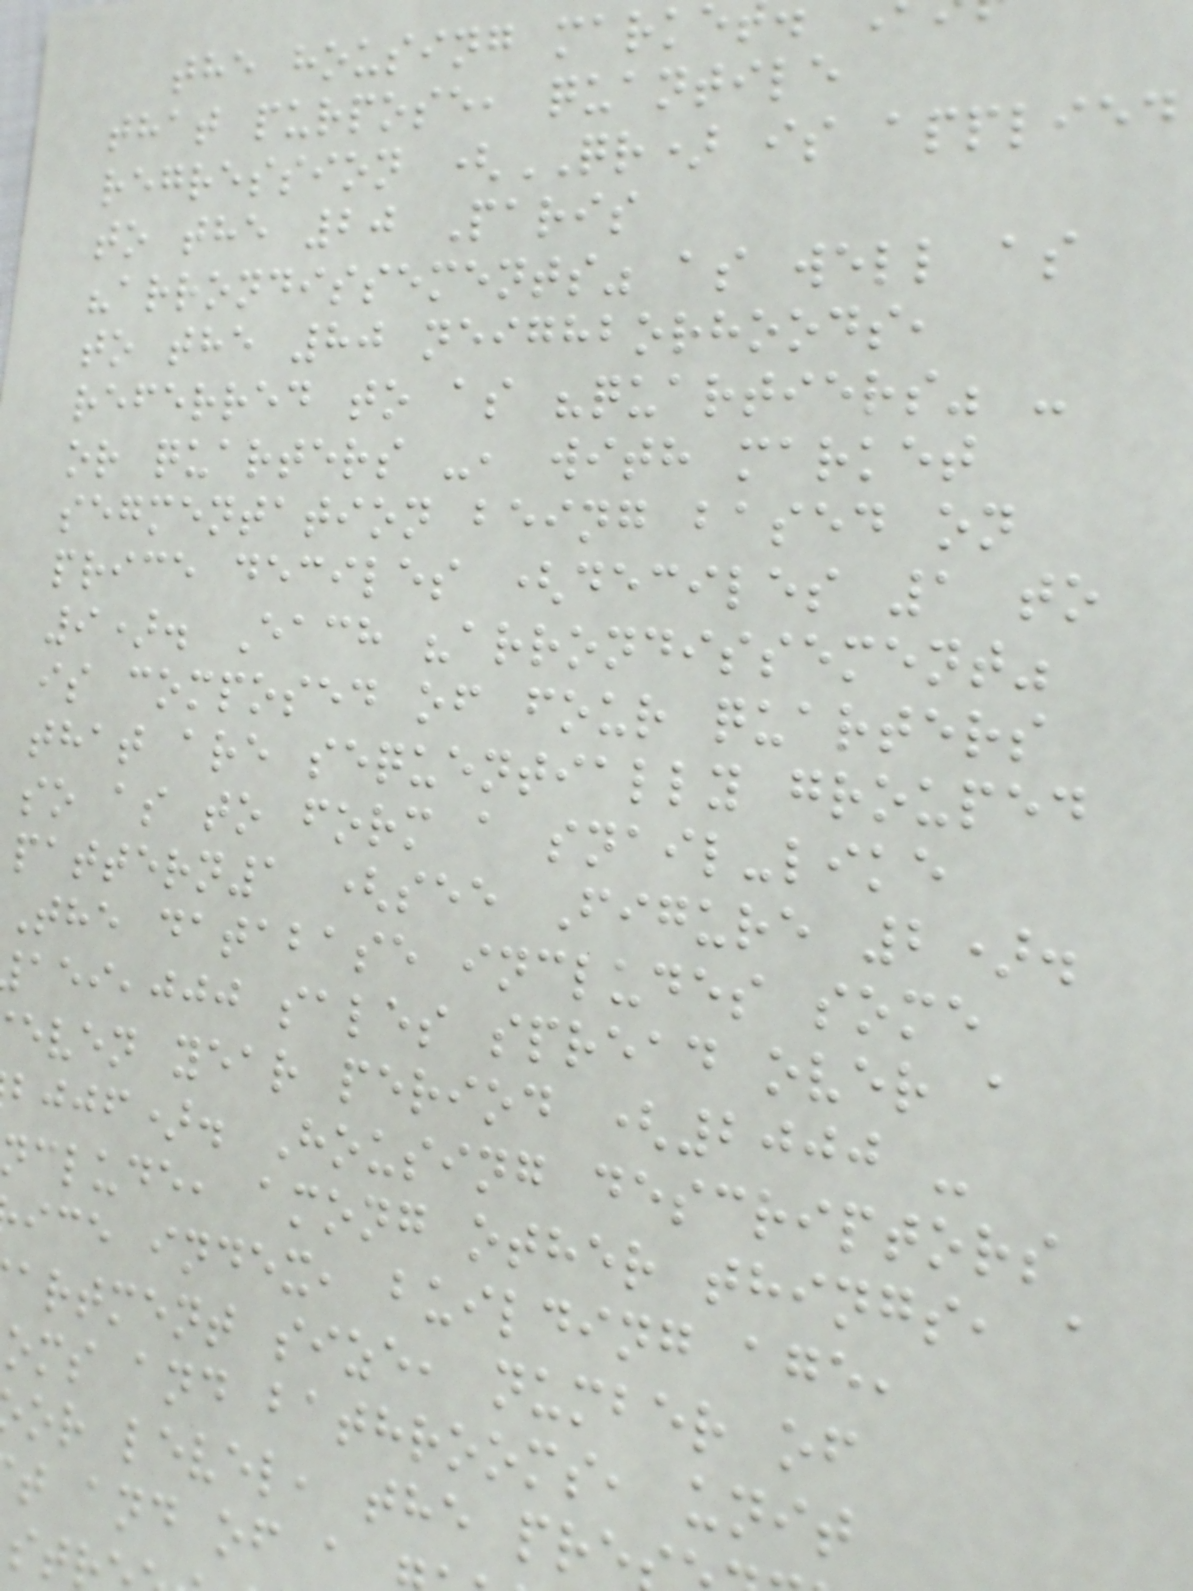the housing marke
that purpose, quantile
regression (QR) is applied
to the 20 Paris
"arrondissements" as well as
to the 80 neighborhoods,
referred to as "quartiers" -
or quarters -, with market
segmentation being based on
price deciles (deciles 1 to
9). Each "arrondissement"
is composed of four quarters
that are sequentially grouped
so as to form a snail-like
pattern1 (see Figure 2).
The database includes some
,jjj sales spread over a
even year period (2000 -
bjjf). Housing descriptors
nclude, among other things, a
ice index, building age,
artment size, number of
oms and bathrooms, unit
or level, the pre
t and of a
